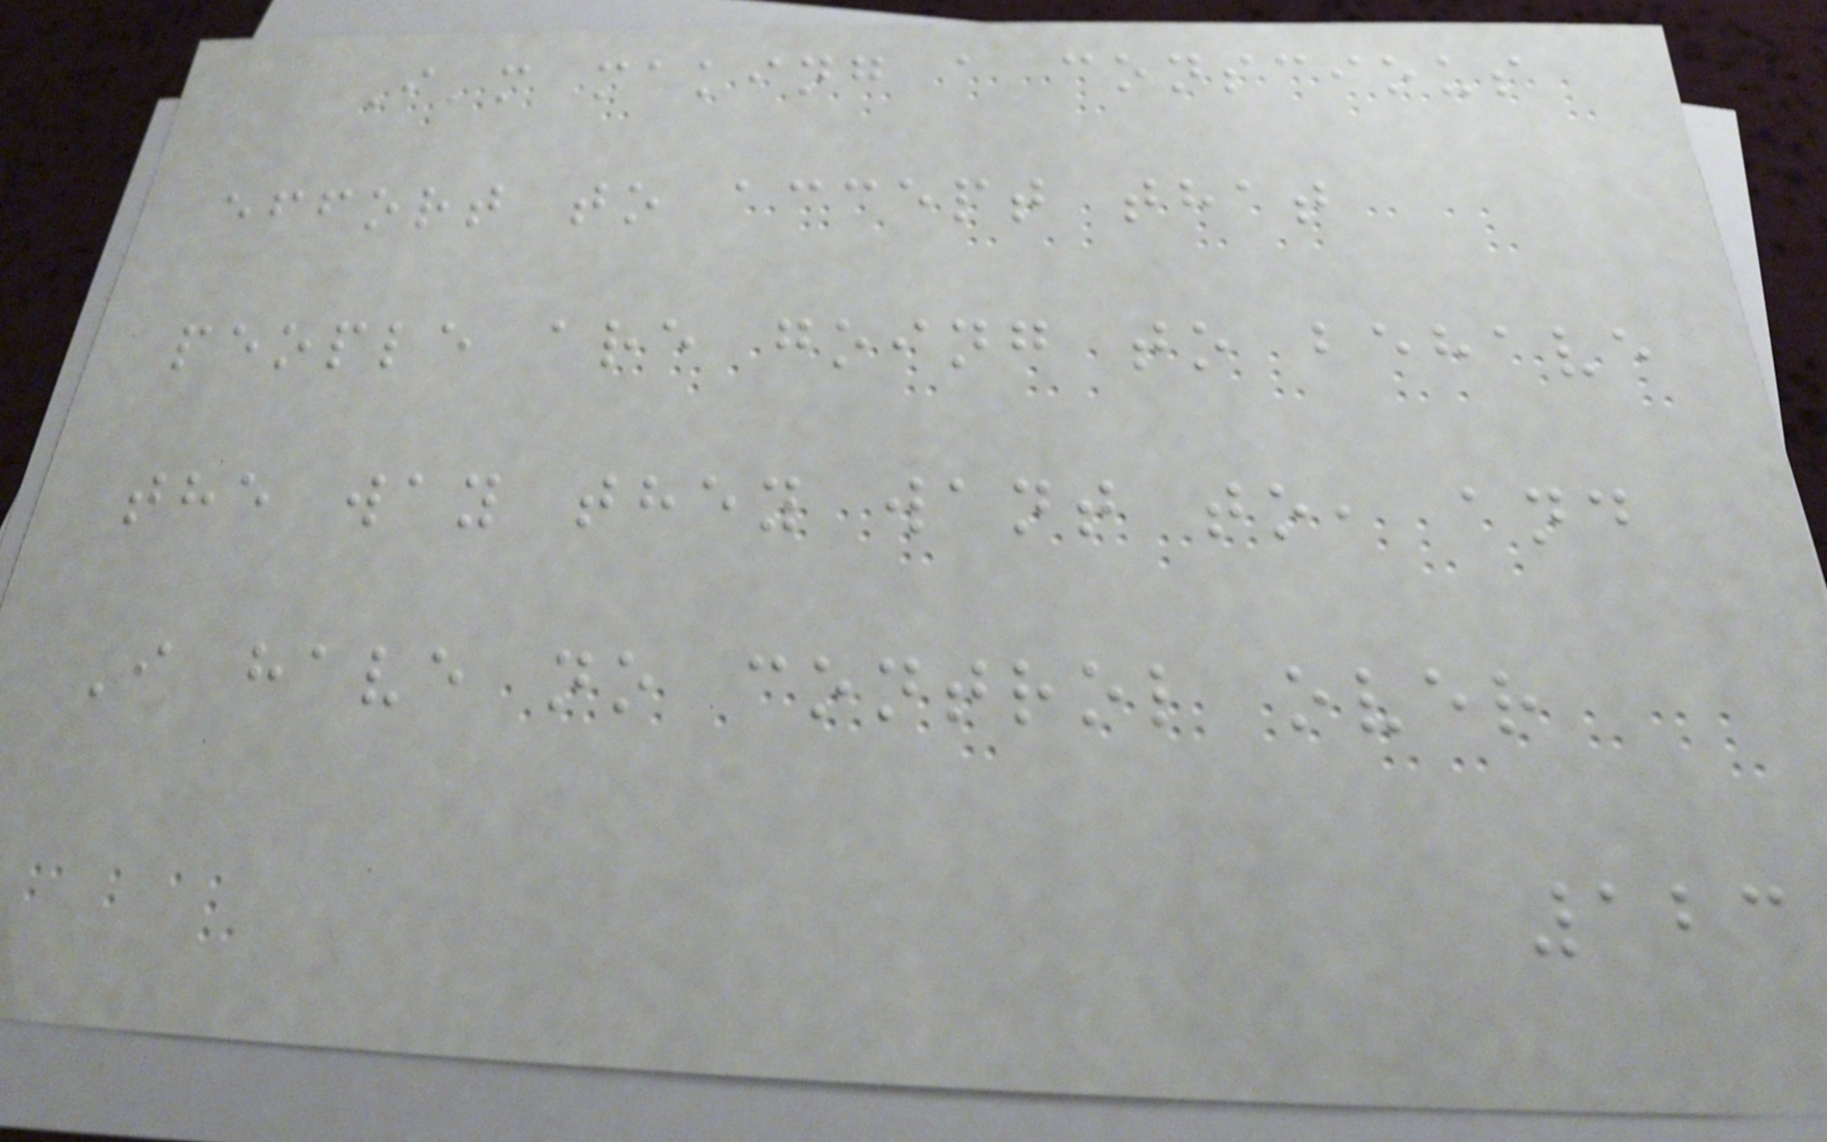I'm making a conscious
effort to accept that
people are going to behave
the way they want to, and
I have no control over
123
